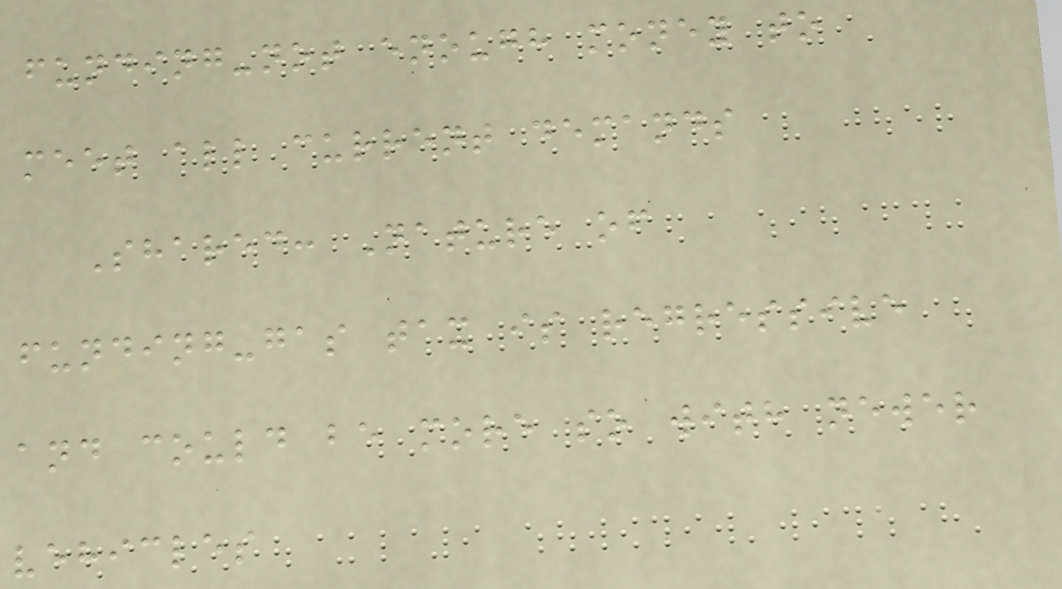funding-not enough money to
meet all current demands
Shared: Nature of
funding-gas tax is regressive
and could be more so with newer
vehicles
